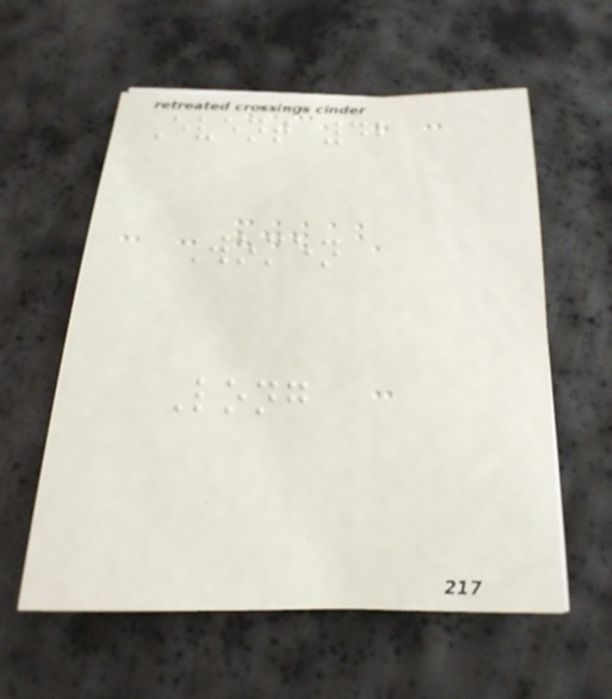Event 42
Women
Long
